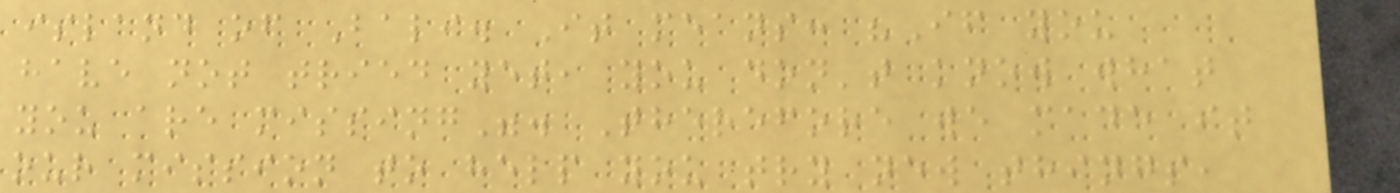island of Bali. It means: "If you
have not tried yet, you don't know what
you are missing". Therefore we made it
our mission to help you try new things,
